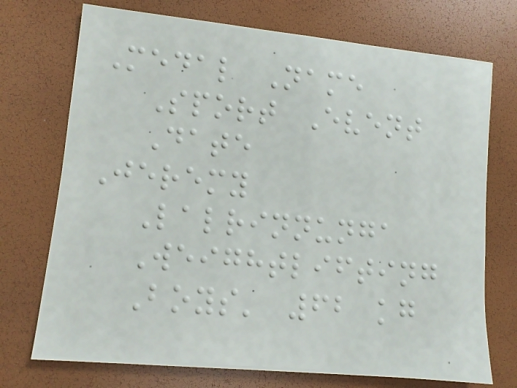Medal Name
Sport Event
Date
Jeremy
Lalrinnunga
Weightlifting
Boys' 62 kg
